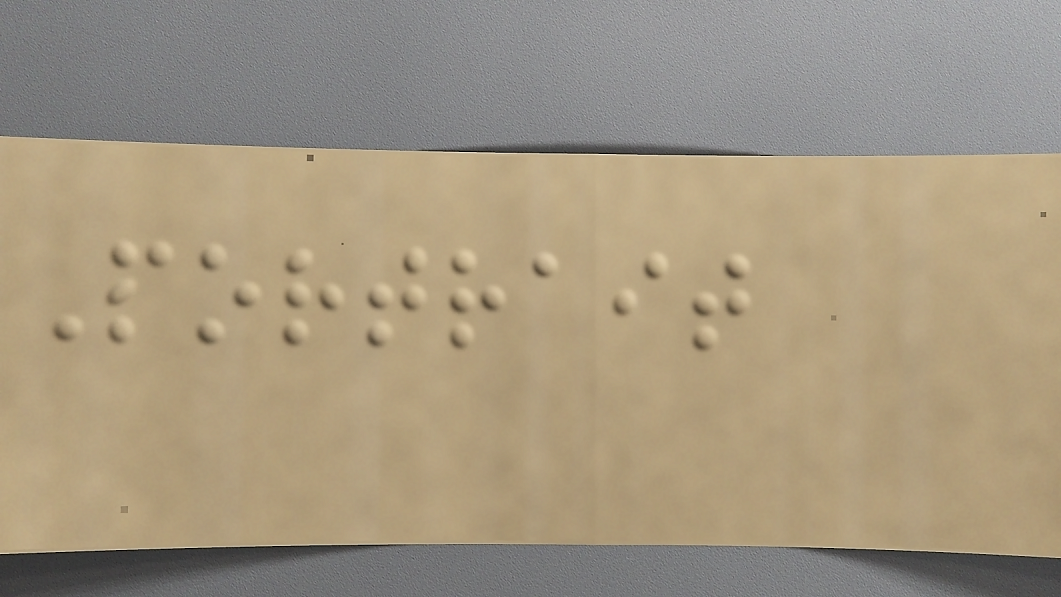Portrait
